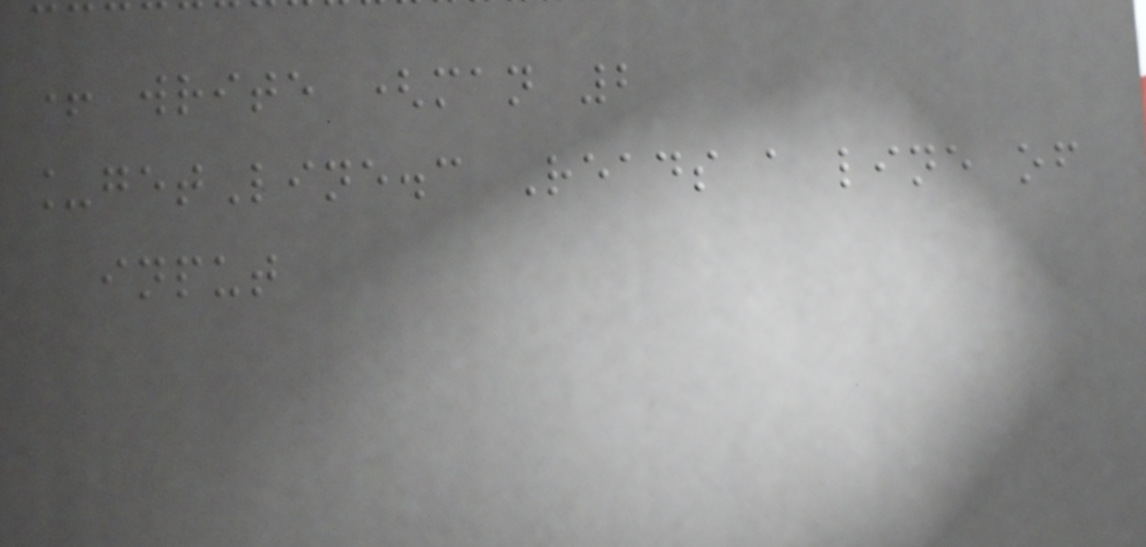+ write (man 2
_getLine.c Reads a line of
input
